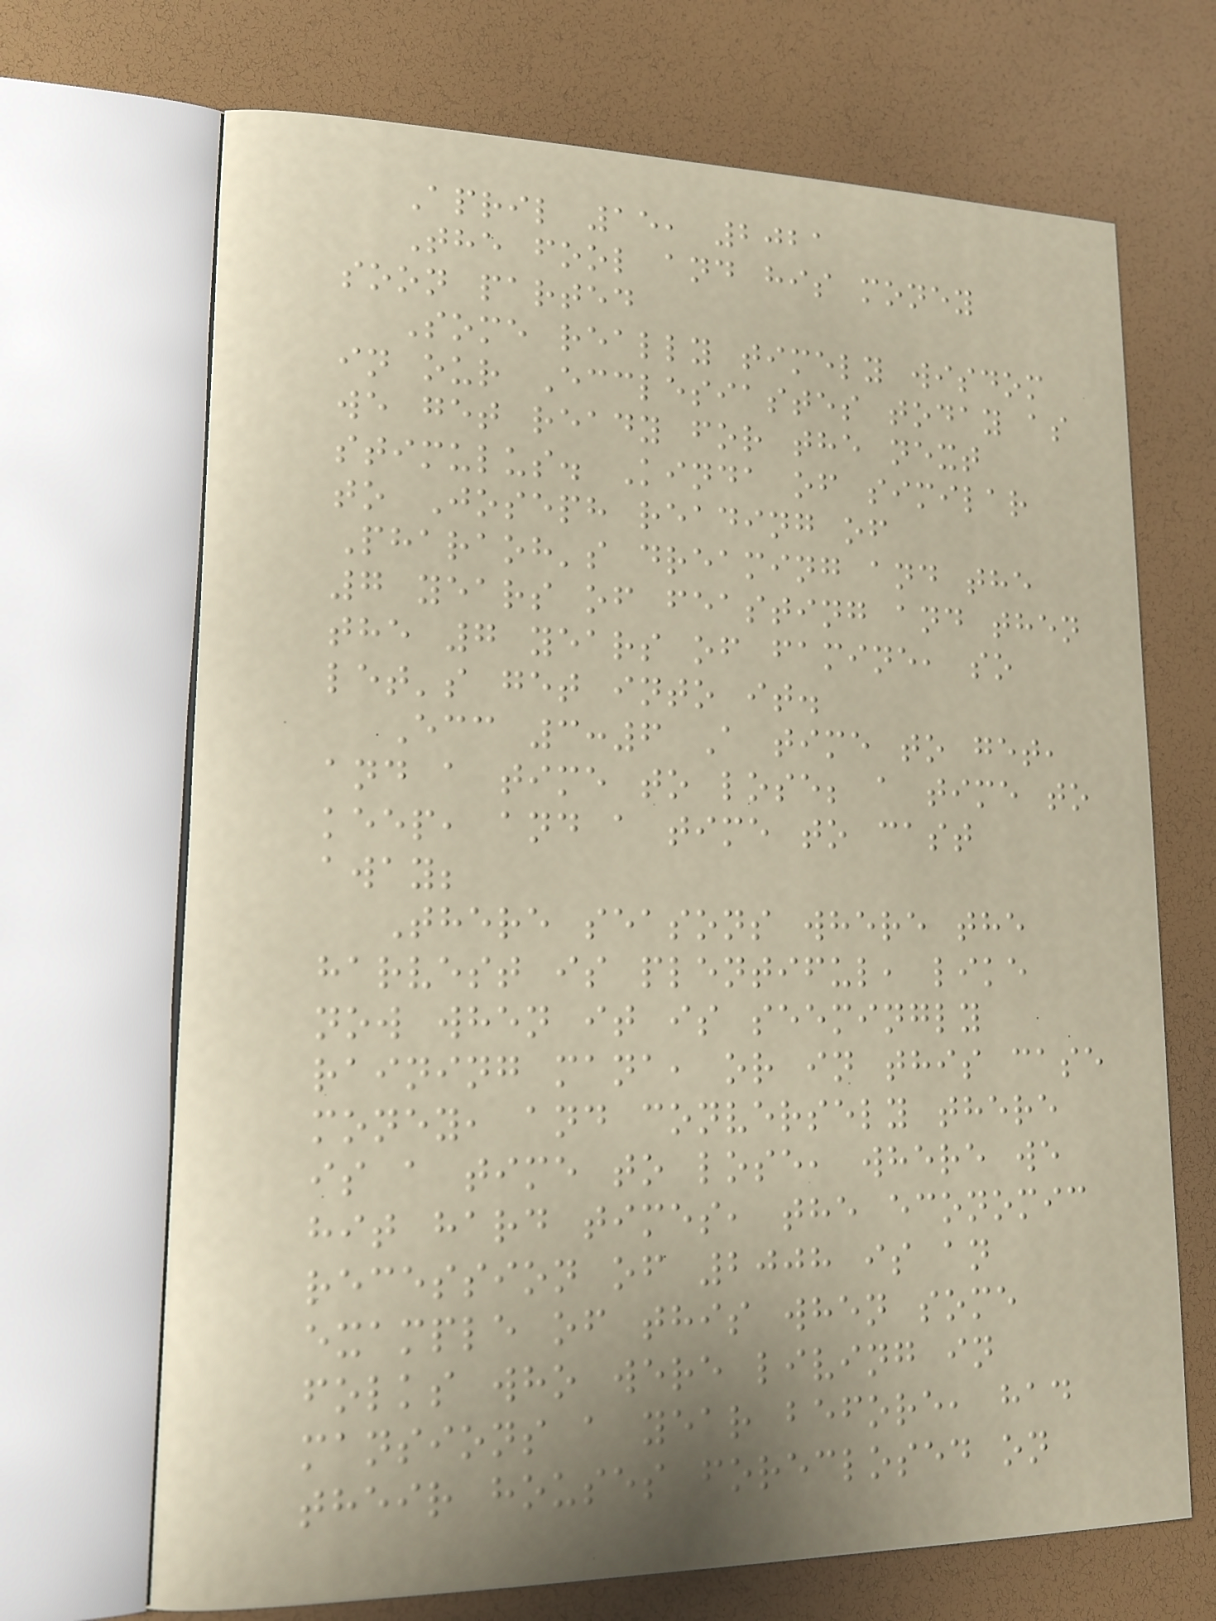April 15, 2021
The fool and his money
soon parted
Some really timely wisdom
in our Ecclesiastes today as
we get ready for the next
stimulus. Kinda of similar
to Joseph reading of
Pharaoh's dreaming and the
7 years of feasting and then
the 7 years of famine, so
let's get into it.
Ecc 3:6 A time to get,
and a time to lose; a time to
keep, and a time to cast
away;
There seasons where the
harvest is plentiful, like
now when it is seemingly
raining mana, or in this case
money, and conversely there
is a time to lose, where we
hit hard times, the economic
recession of 2008 is an
example of this when some
folks who were living in
mansions a year before, had
their houses foreclosed on
